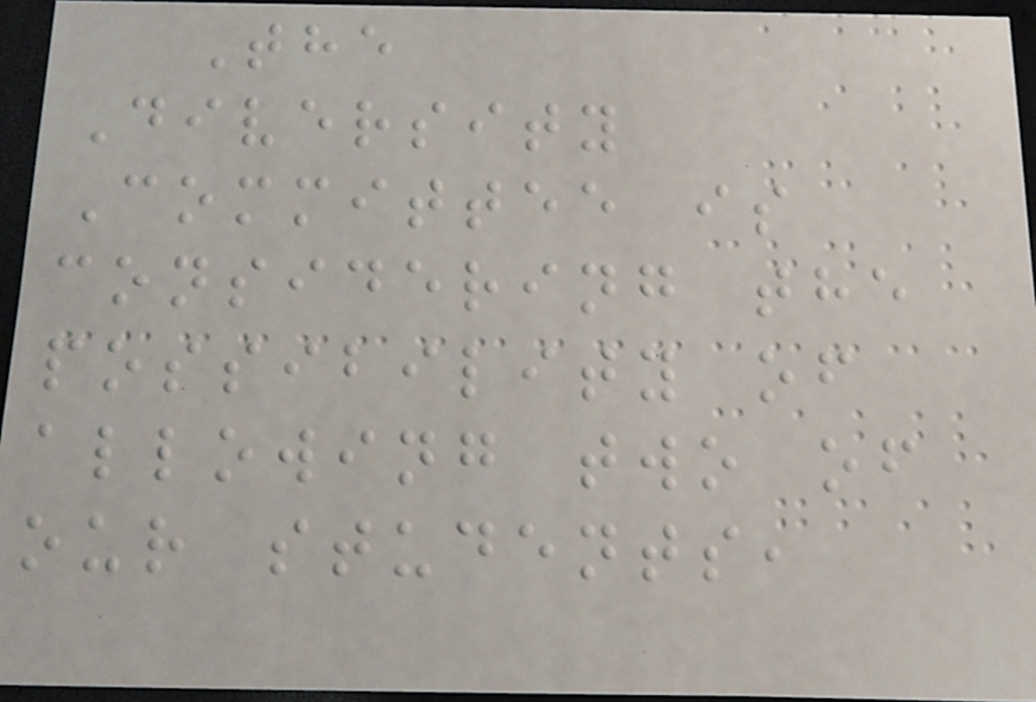The
Diversity
Committee is
considering the
possibility of
allowing two of
our students,
